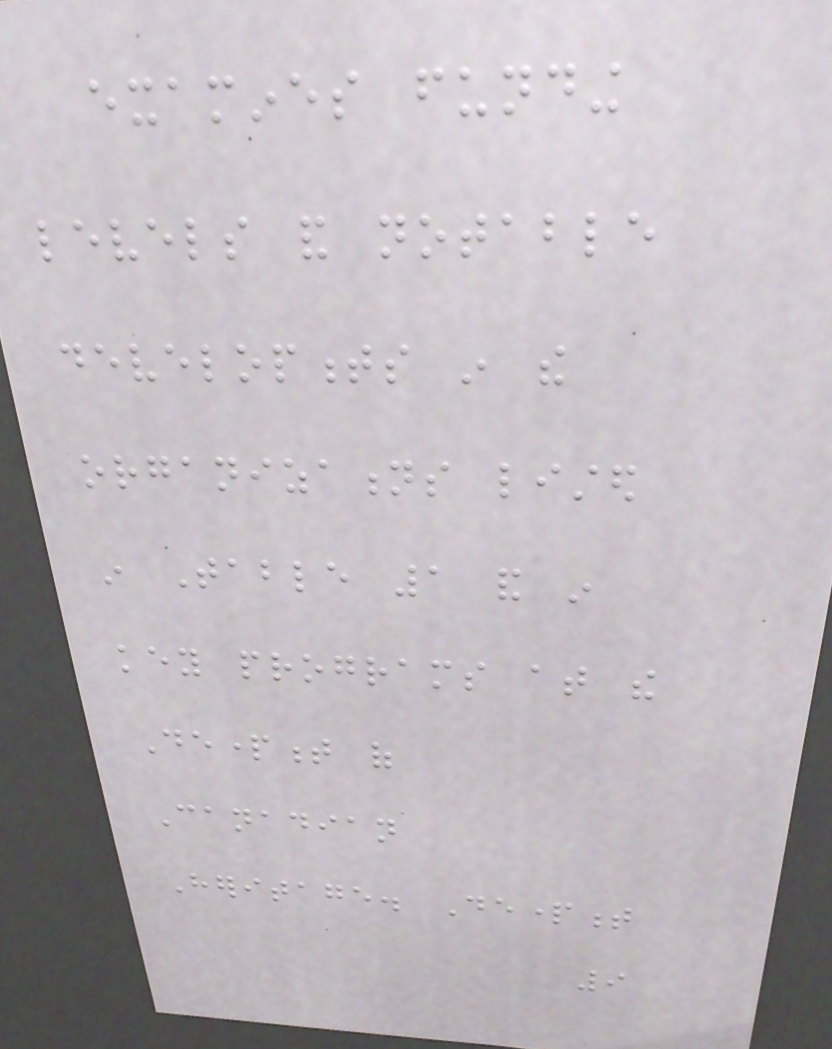examines funding
levels and notable
developments in the
organizations listed
in Table 1 and in
key programs at the
Department of
Canadian
Heritage. Department
9
